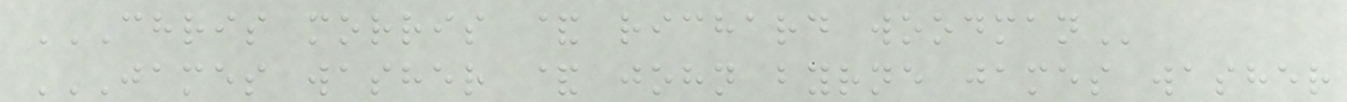CHRIS MORRIS & RICHARD WOODMAN
JAMES WASHER & JOHN BYRNE JAMES WASHER
